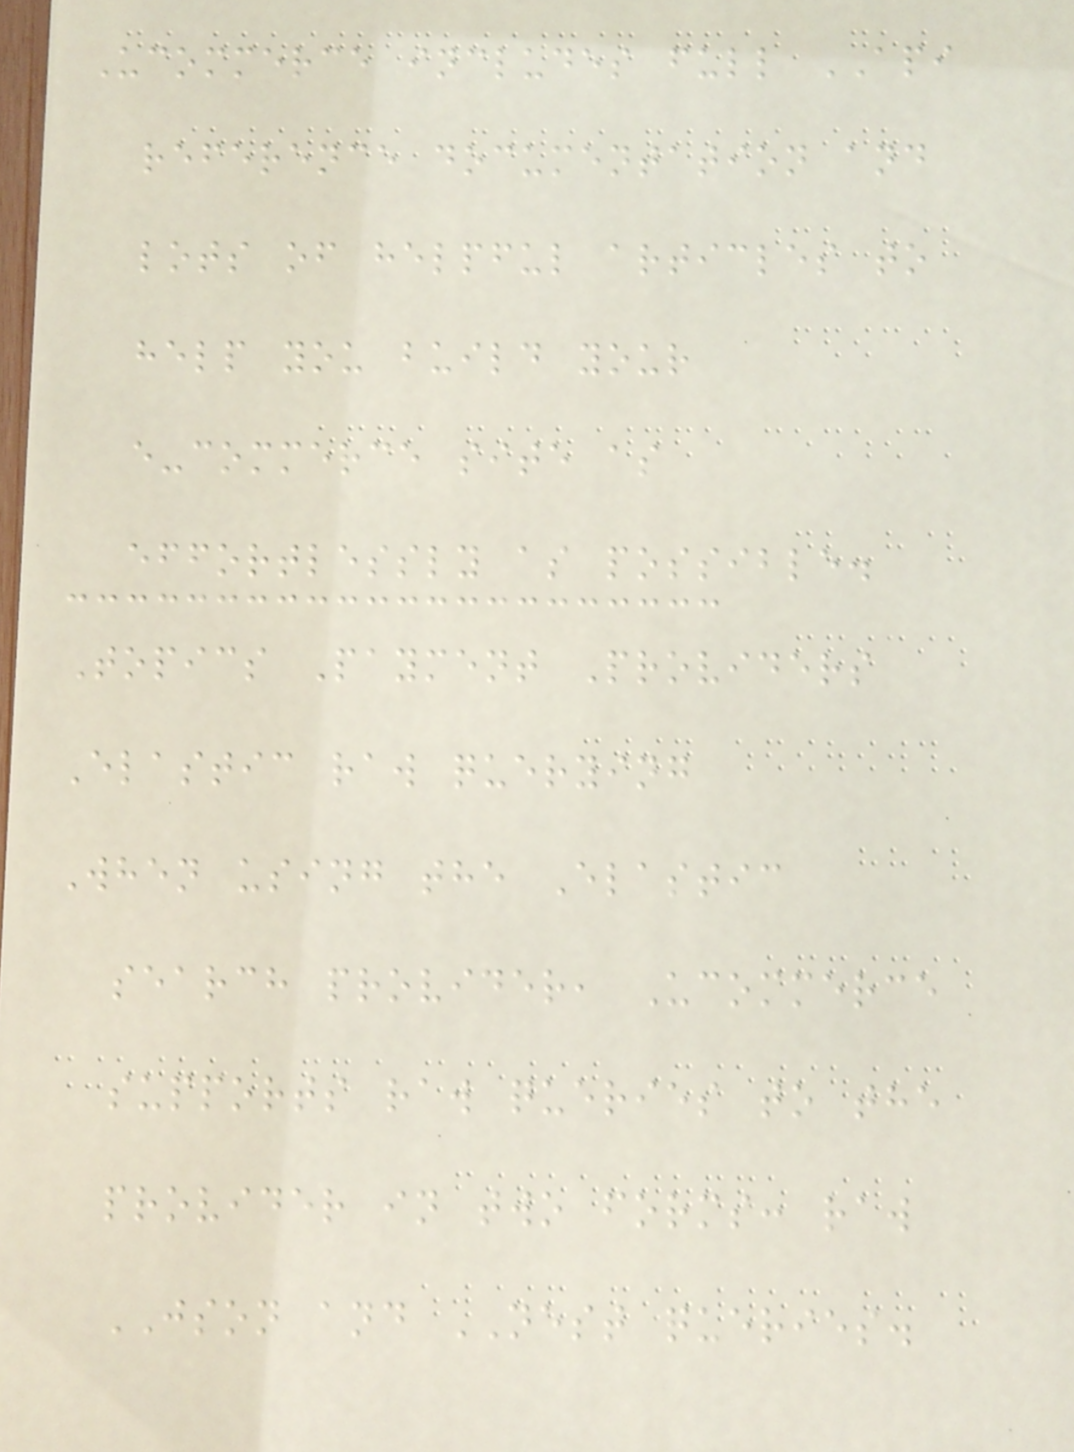Ucommerce includes full API
reference documentation and
lots of helpful articles to
help you build your
e-commerce site as
effortlessly as possible.
Topics Payment Providers
Elastic raw querying
When using the Elastic
search provider, Ucommerce
supports raw queries to the
provider in two forms: raw
JSON and NEST queries.
